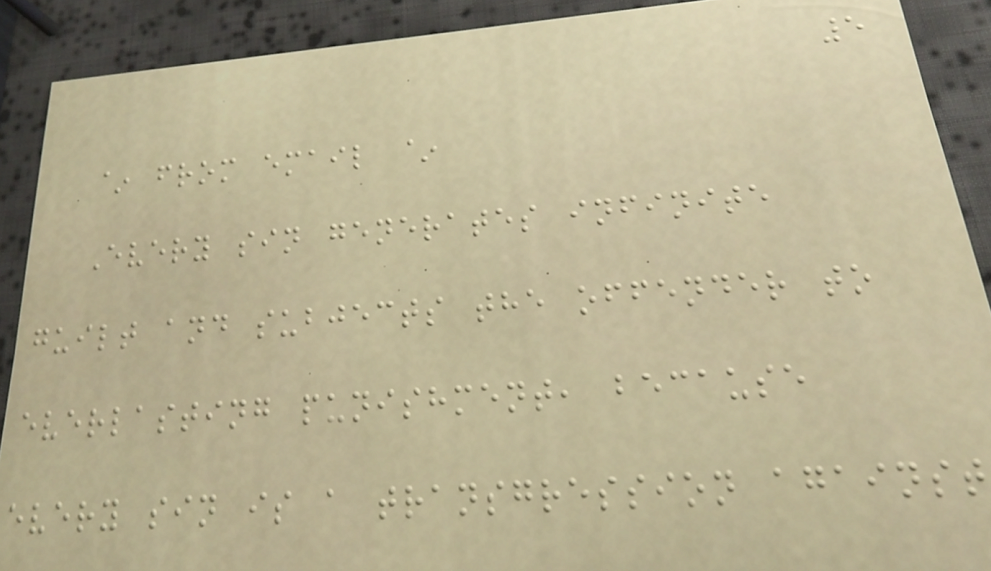5
~ from email ~
Every sin generates infinite
guilt and subjects the offender to
everlasting punishment, because
every sin is a transgression against
